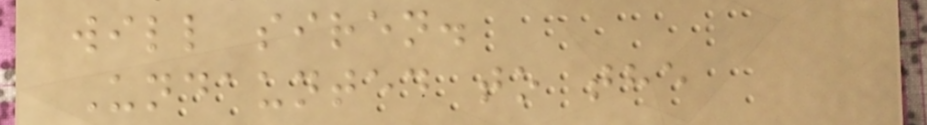will siren.
Undaunted to the
